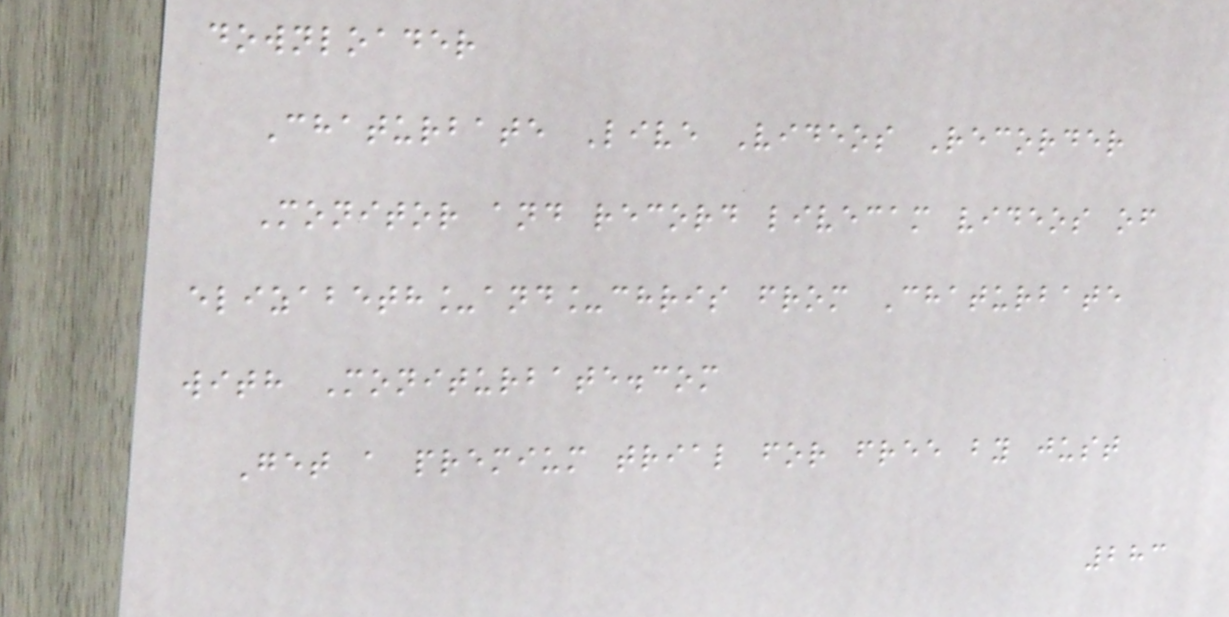downloader
Chaturbate Live Videos Recorder
Monitor and record livecam videos of
elizabeth_and_chris from Chaturbate
with Moniturbate.com
Get a premium trial for free by just
283
